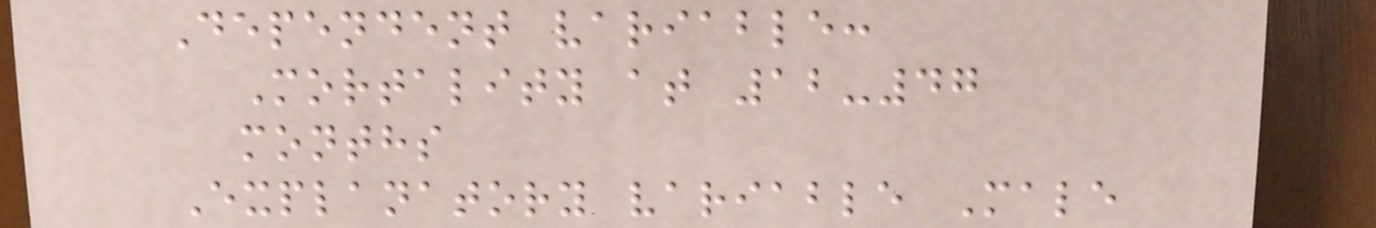Dependent variable:
Mortality at 12-47
months
Explanatory variable Male
